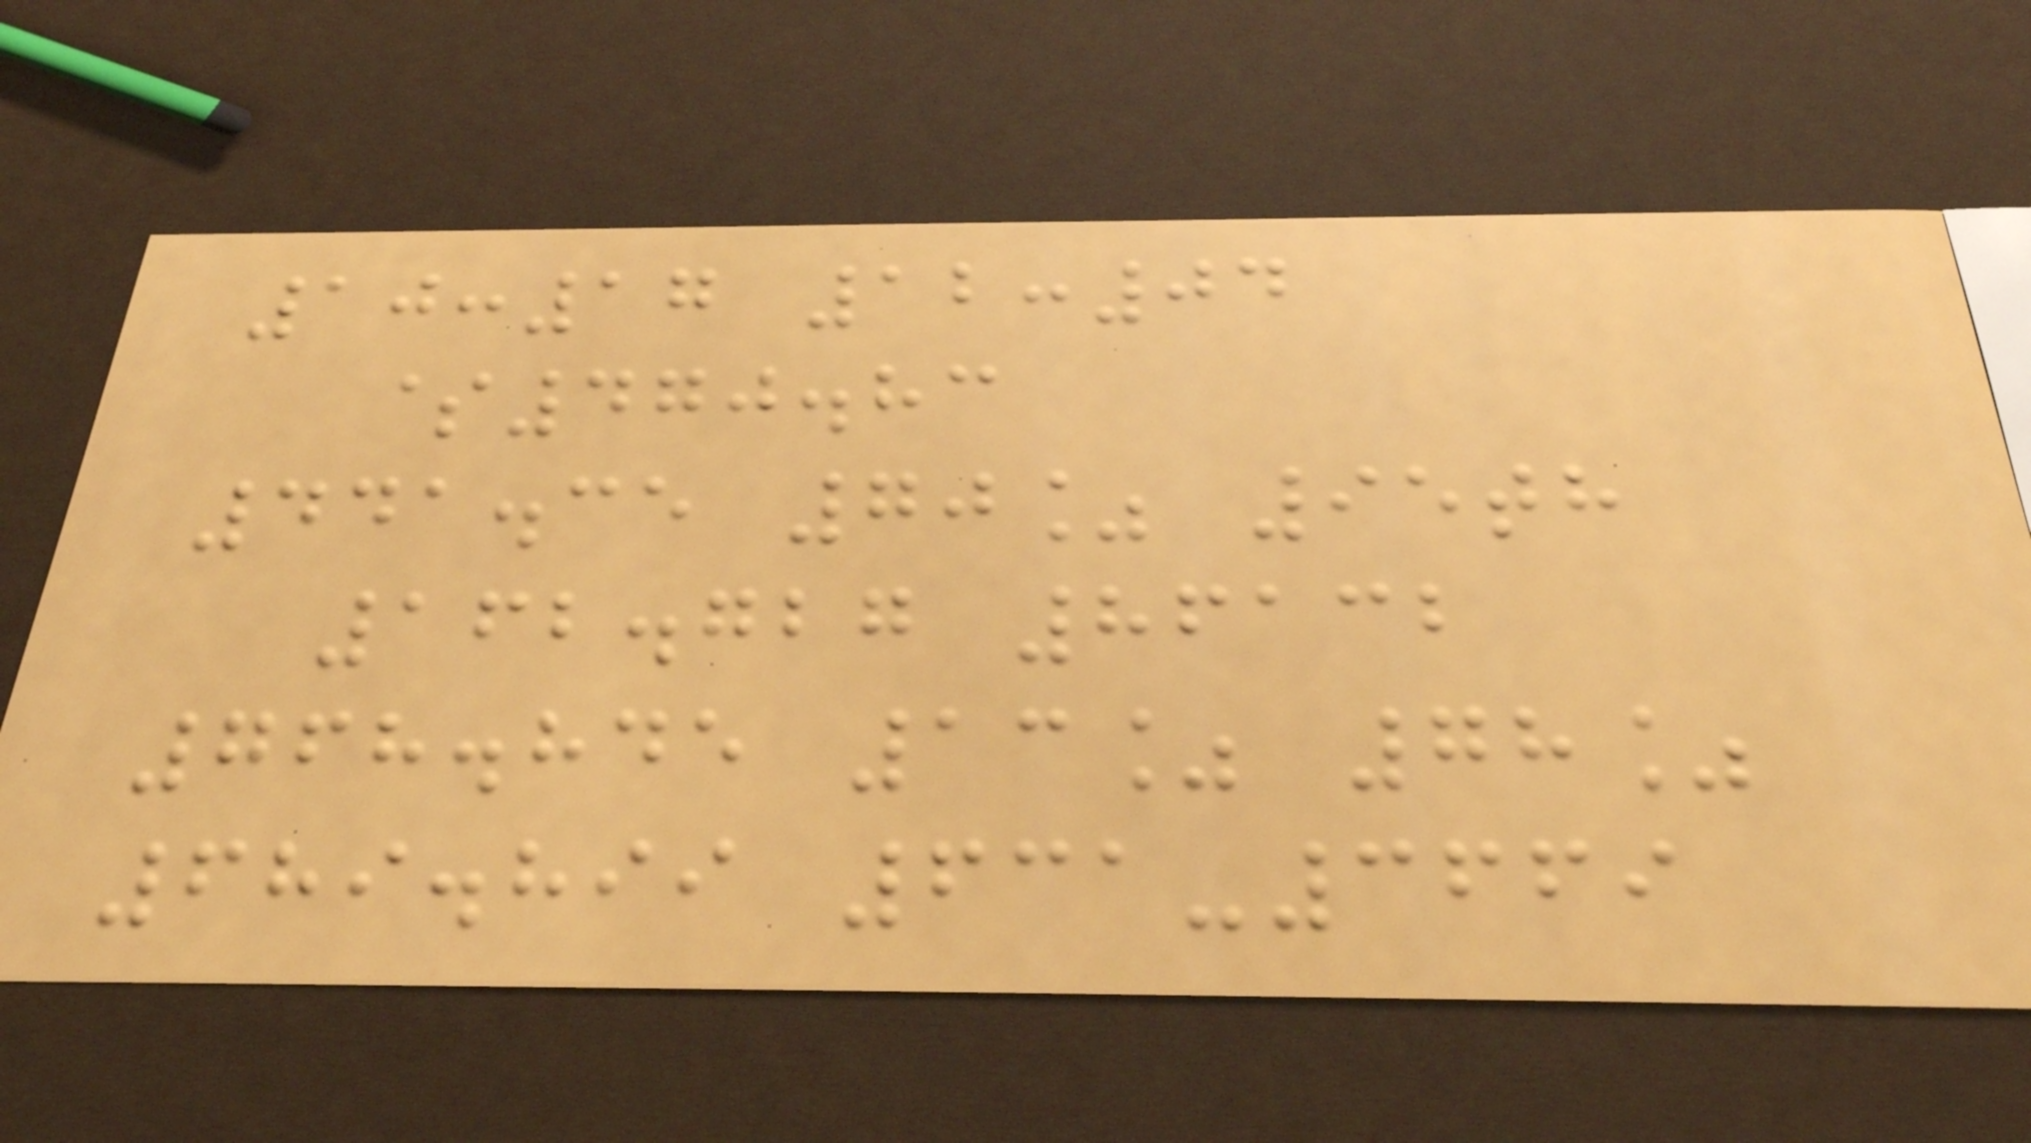10:17 12:04
$470.83
441.35 70% 95th
162.727 86132
768.845 13% 78%
689.899 631-3669
